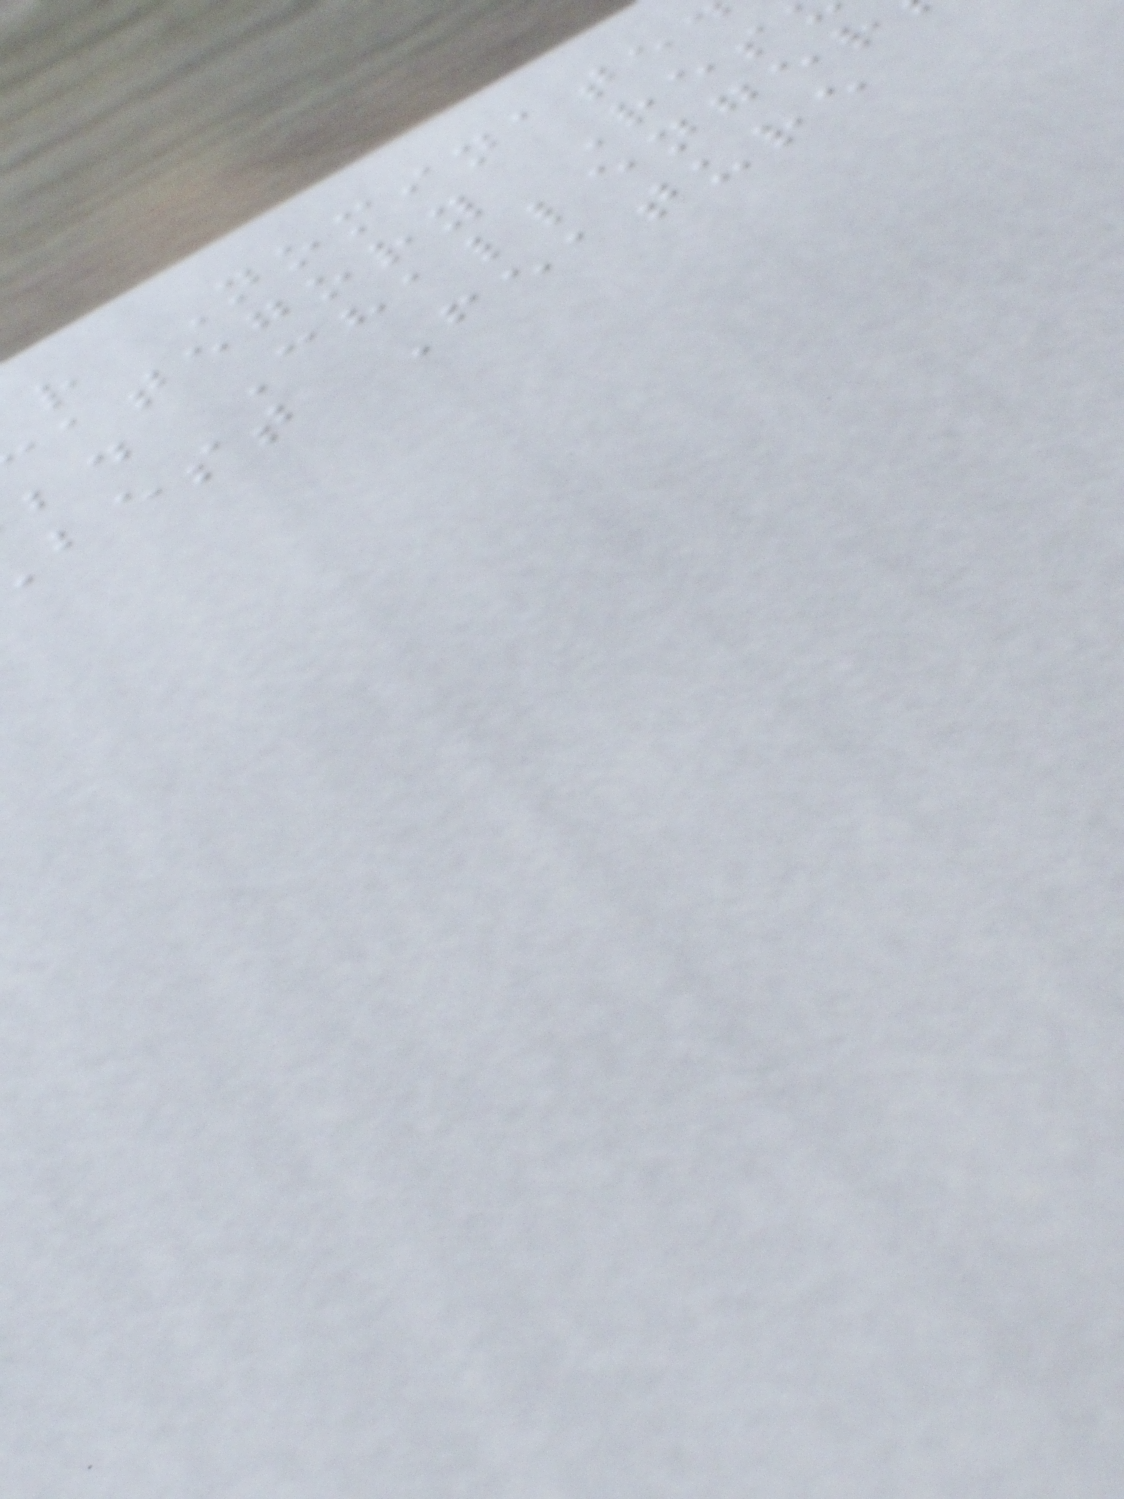r Nominate
ategory Res
bd Challenger
best Feature
